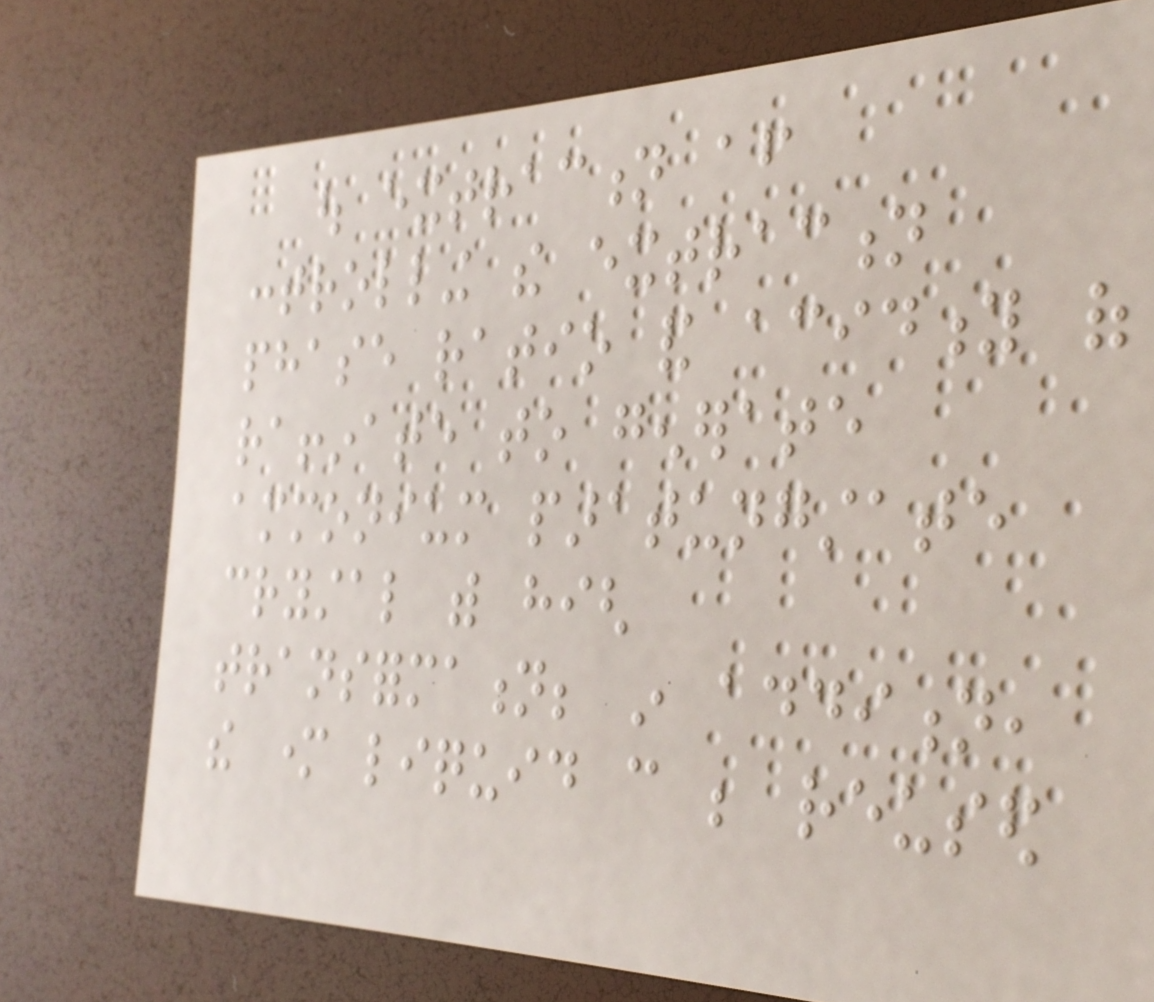out extraction after
controlling the extraction
phase ratio and acidity of
raffinate to generate
ammonium paratungstate
crystal with high
transformation; in addition,
the mother liquid can be reused
